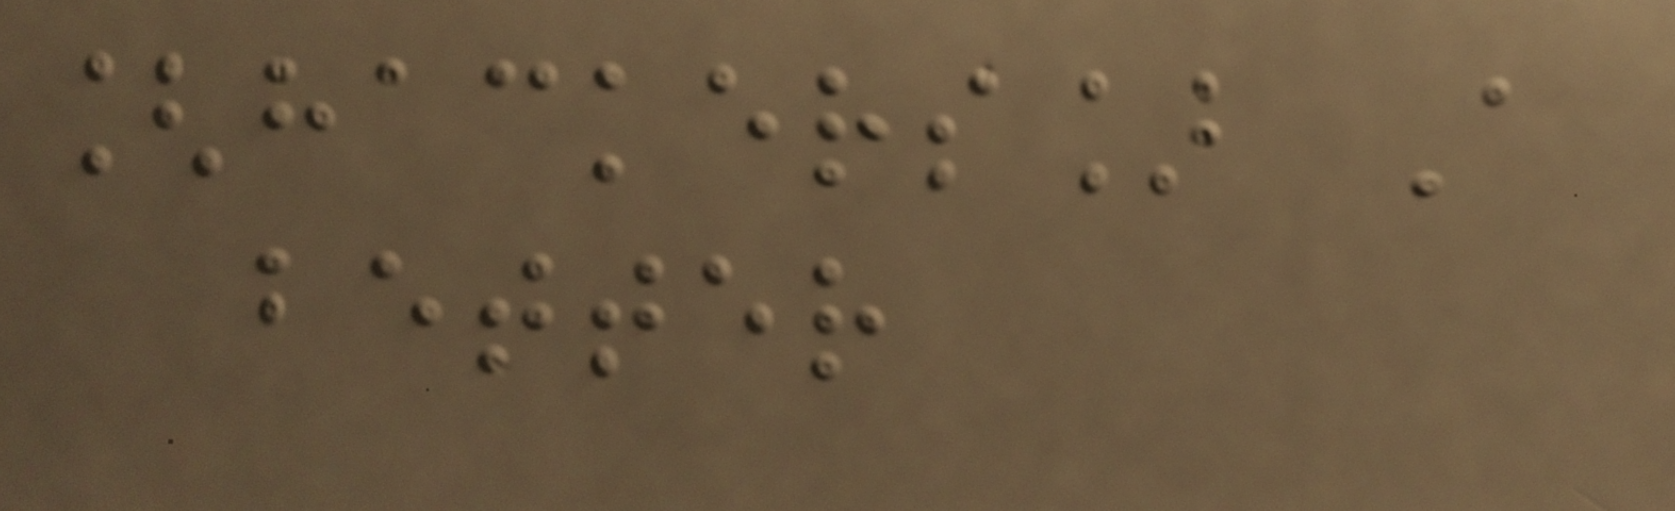[hackers] A
better
